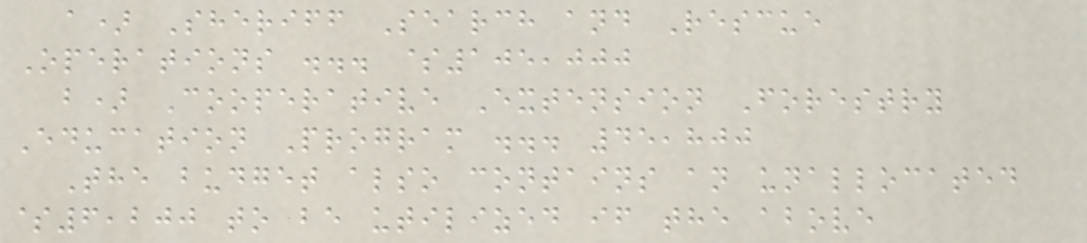a) Sheriff Search and Rescue
Operations ... $105,000
b) Cooperative Extension Forestry
Education Program ... 45,800
The budget also contains an unallocated
$6,200 to be utilized if the above
